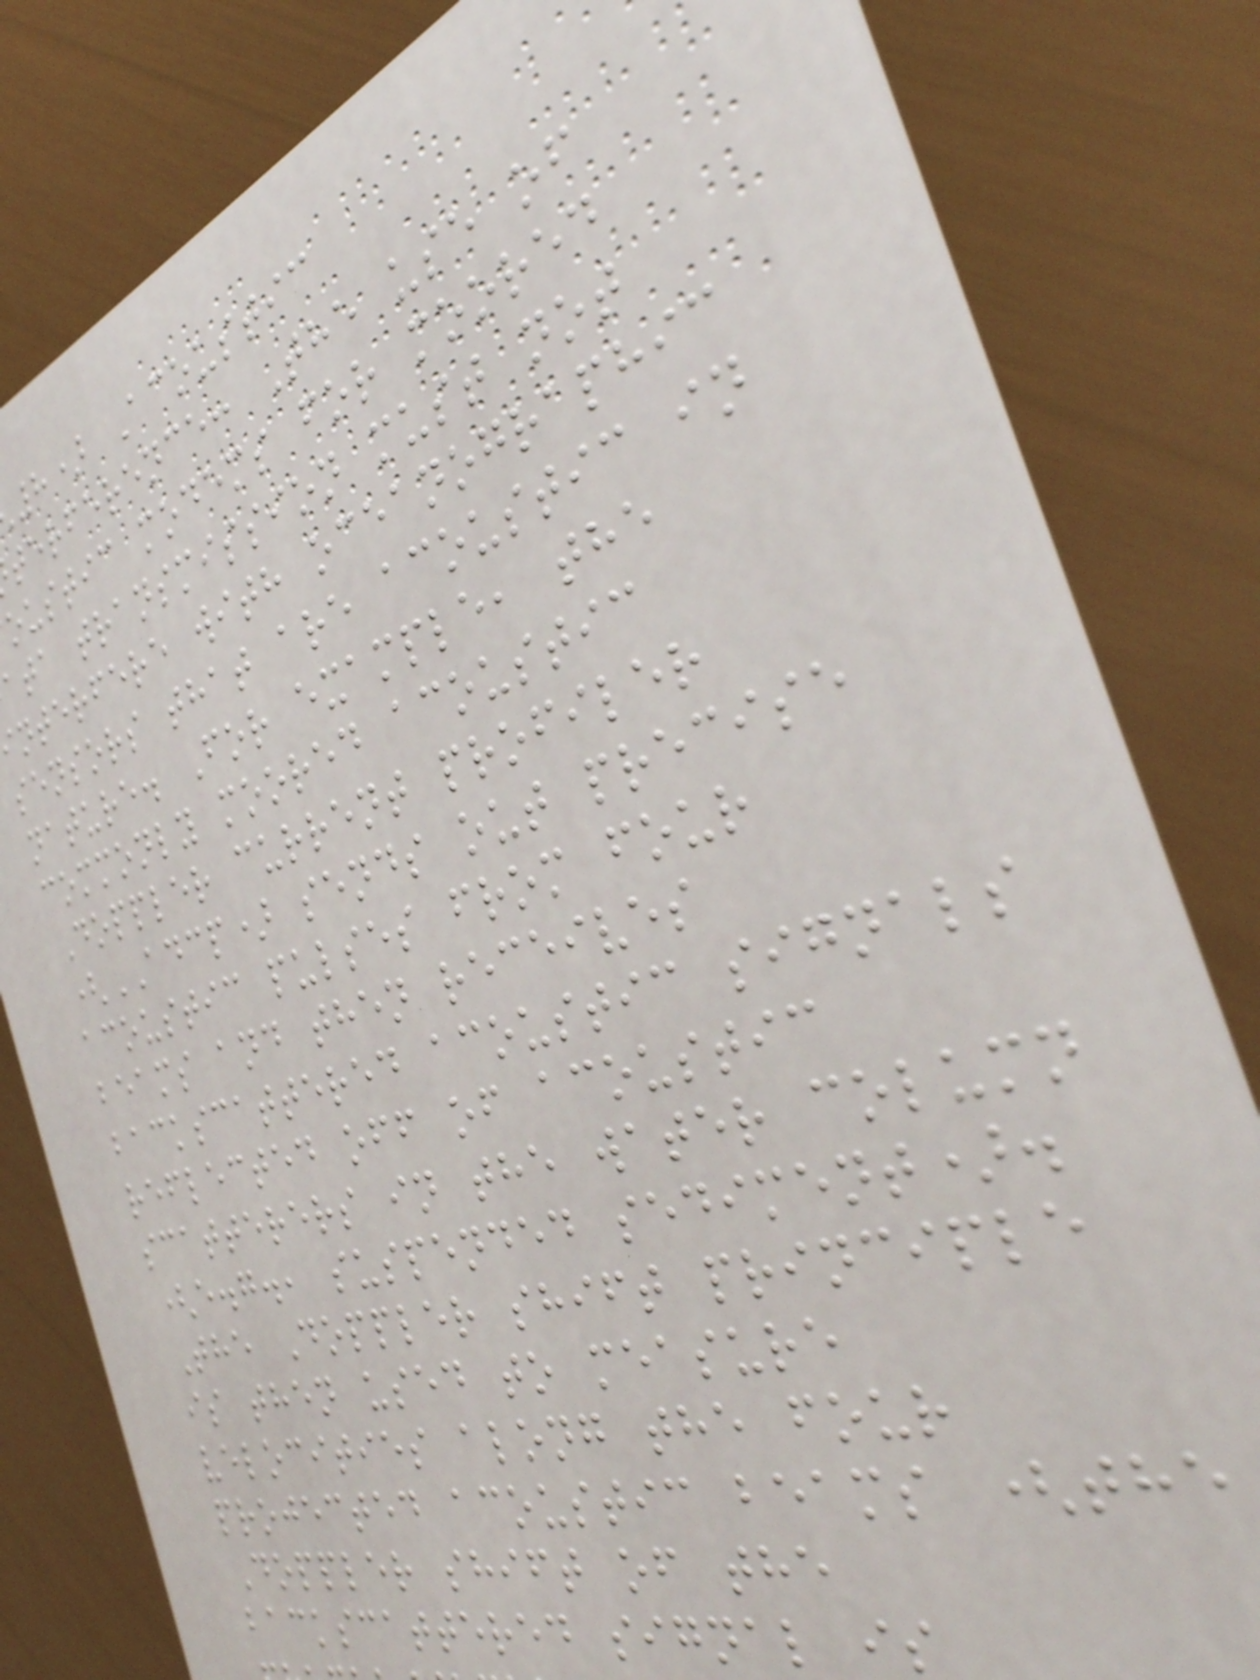8) Acoustic
terference: The use of
oustic modems for moored
ata transmission must not
nterfere with oceanographic
sensors that are acoustic in
nature. For example, the
commonly moored acoustic
Doppler current profiler
(ADCP) sends out precise
acoustic pulses from four
beams and then receives
backscattered acoustic signals
reflected off of acoustic
scatterers in the water column
(e.g., suspended sediment).
The Doppler shift principle
is then used to measure
velocities along the four
projected acoustic beams (the
Doppler shift of the
backscattered signal is
